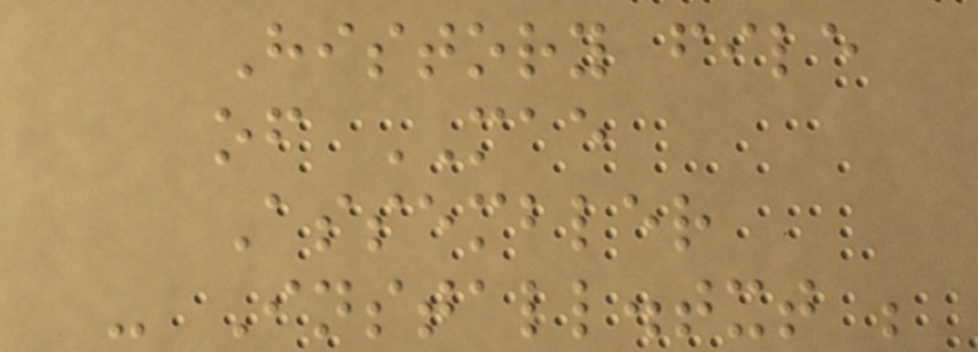History file
of MAE
Assembler
- Install.txt ;
